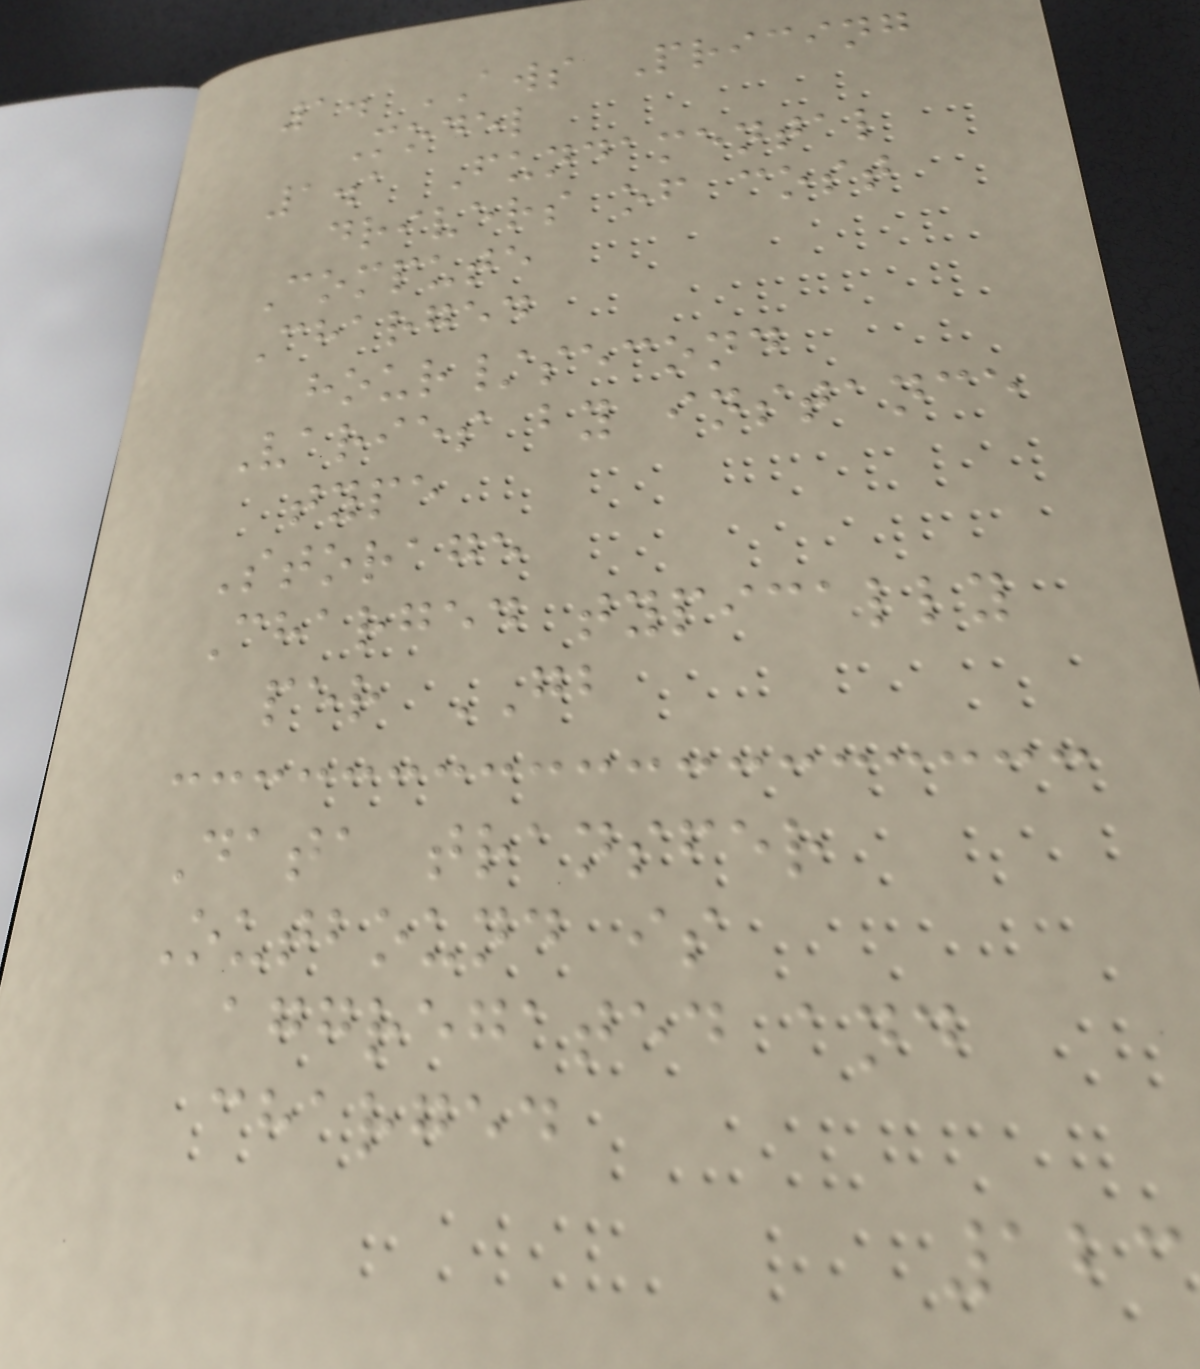1. AWS Pricing
Model
1.1 Fundamental
drivers of cost
Compute
Charged
hour/second
Varies by instance
type
Storage
Charged typically
per GB
Data transfer
Outbound is
aggregated and
charged
123
